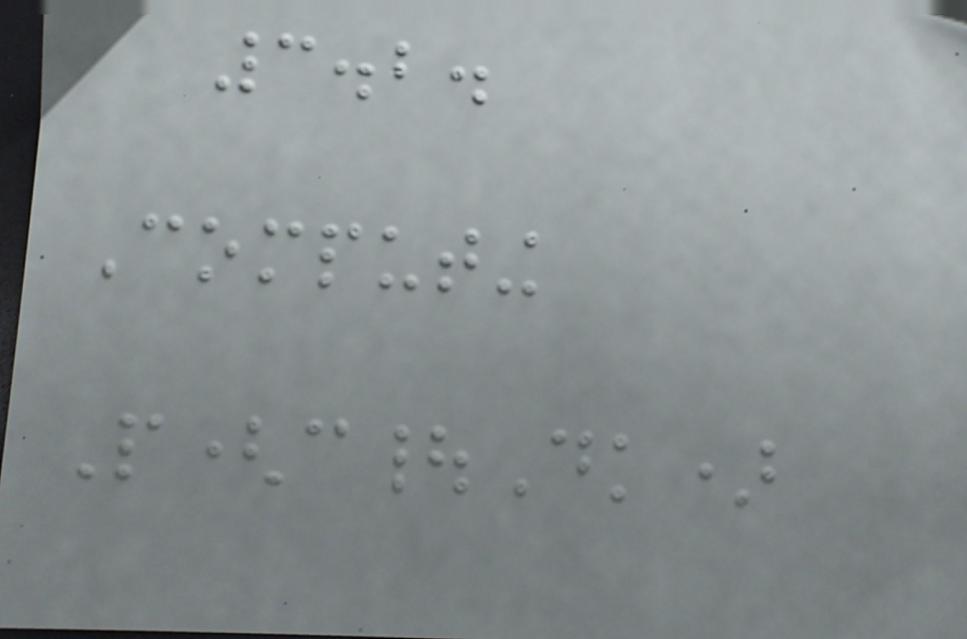3.2.
Computing
P(c|Dk)
